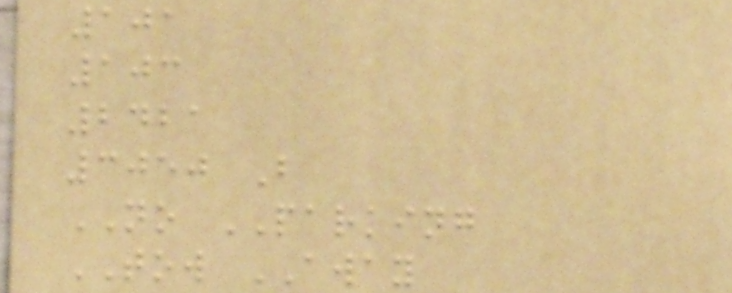101
103
2421
3050 B
NO PARKING
TOW AWAY
